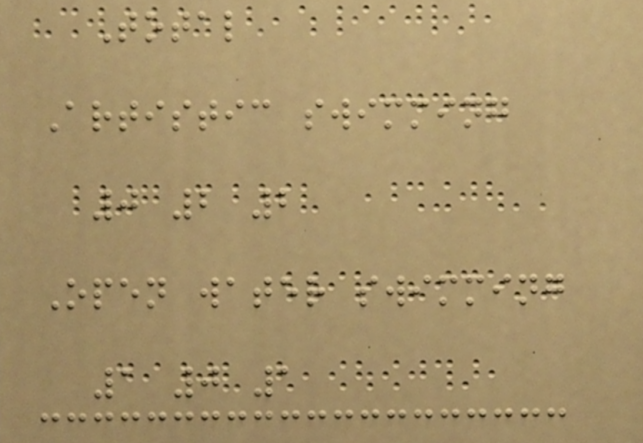Total
Artistic swimming
0 2 2
Open water swimming
1 0 1
